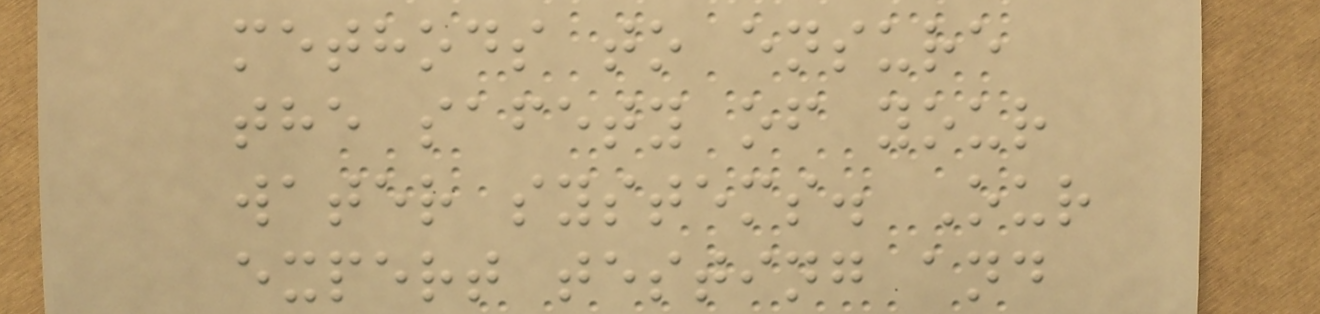methods to ensure
the safety of your
water systems. Our
expert testing and
